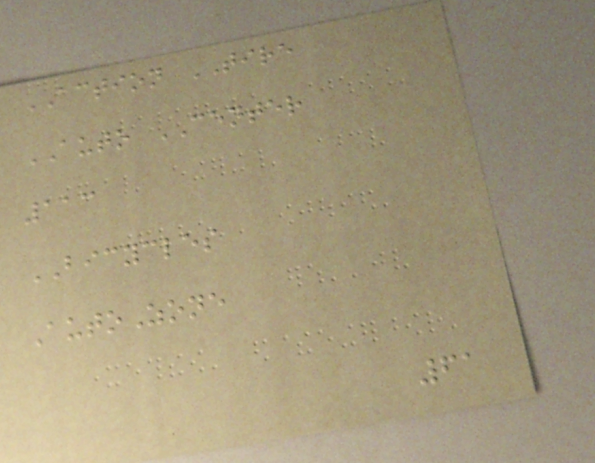ACTION TIRE
AUTO CENTER
113
BICYCLES
AutoZone
61
